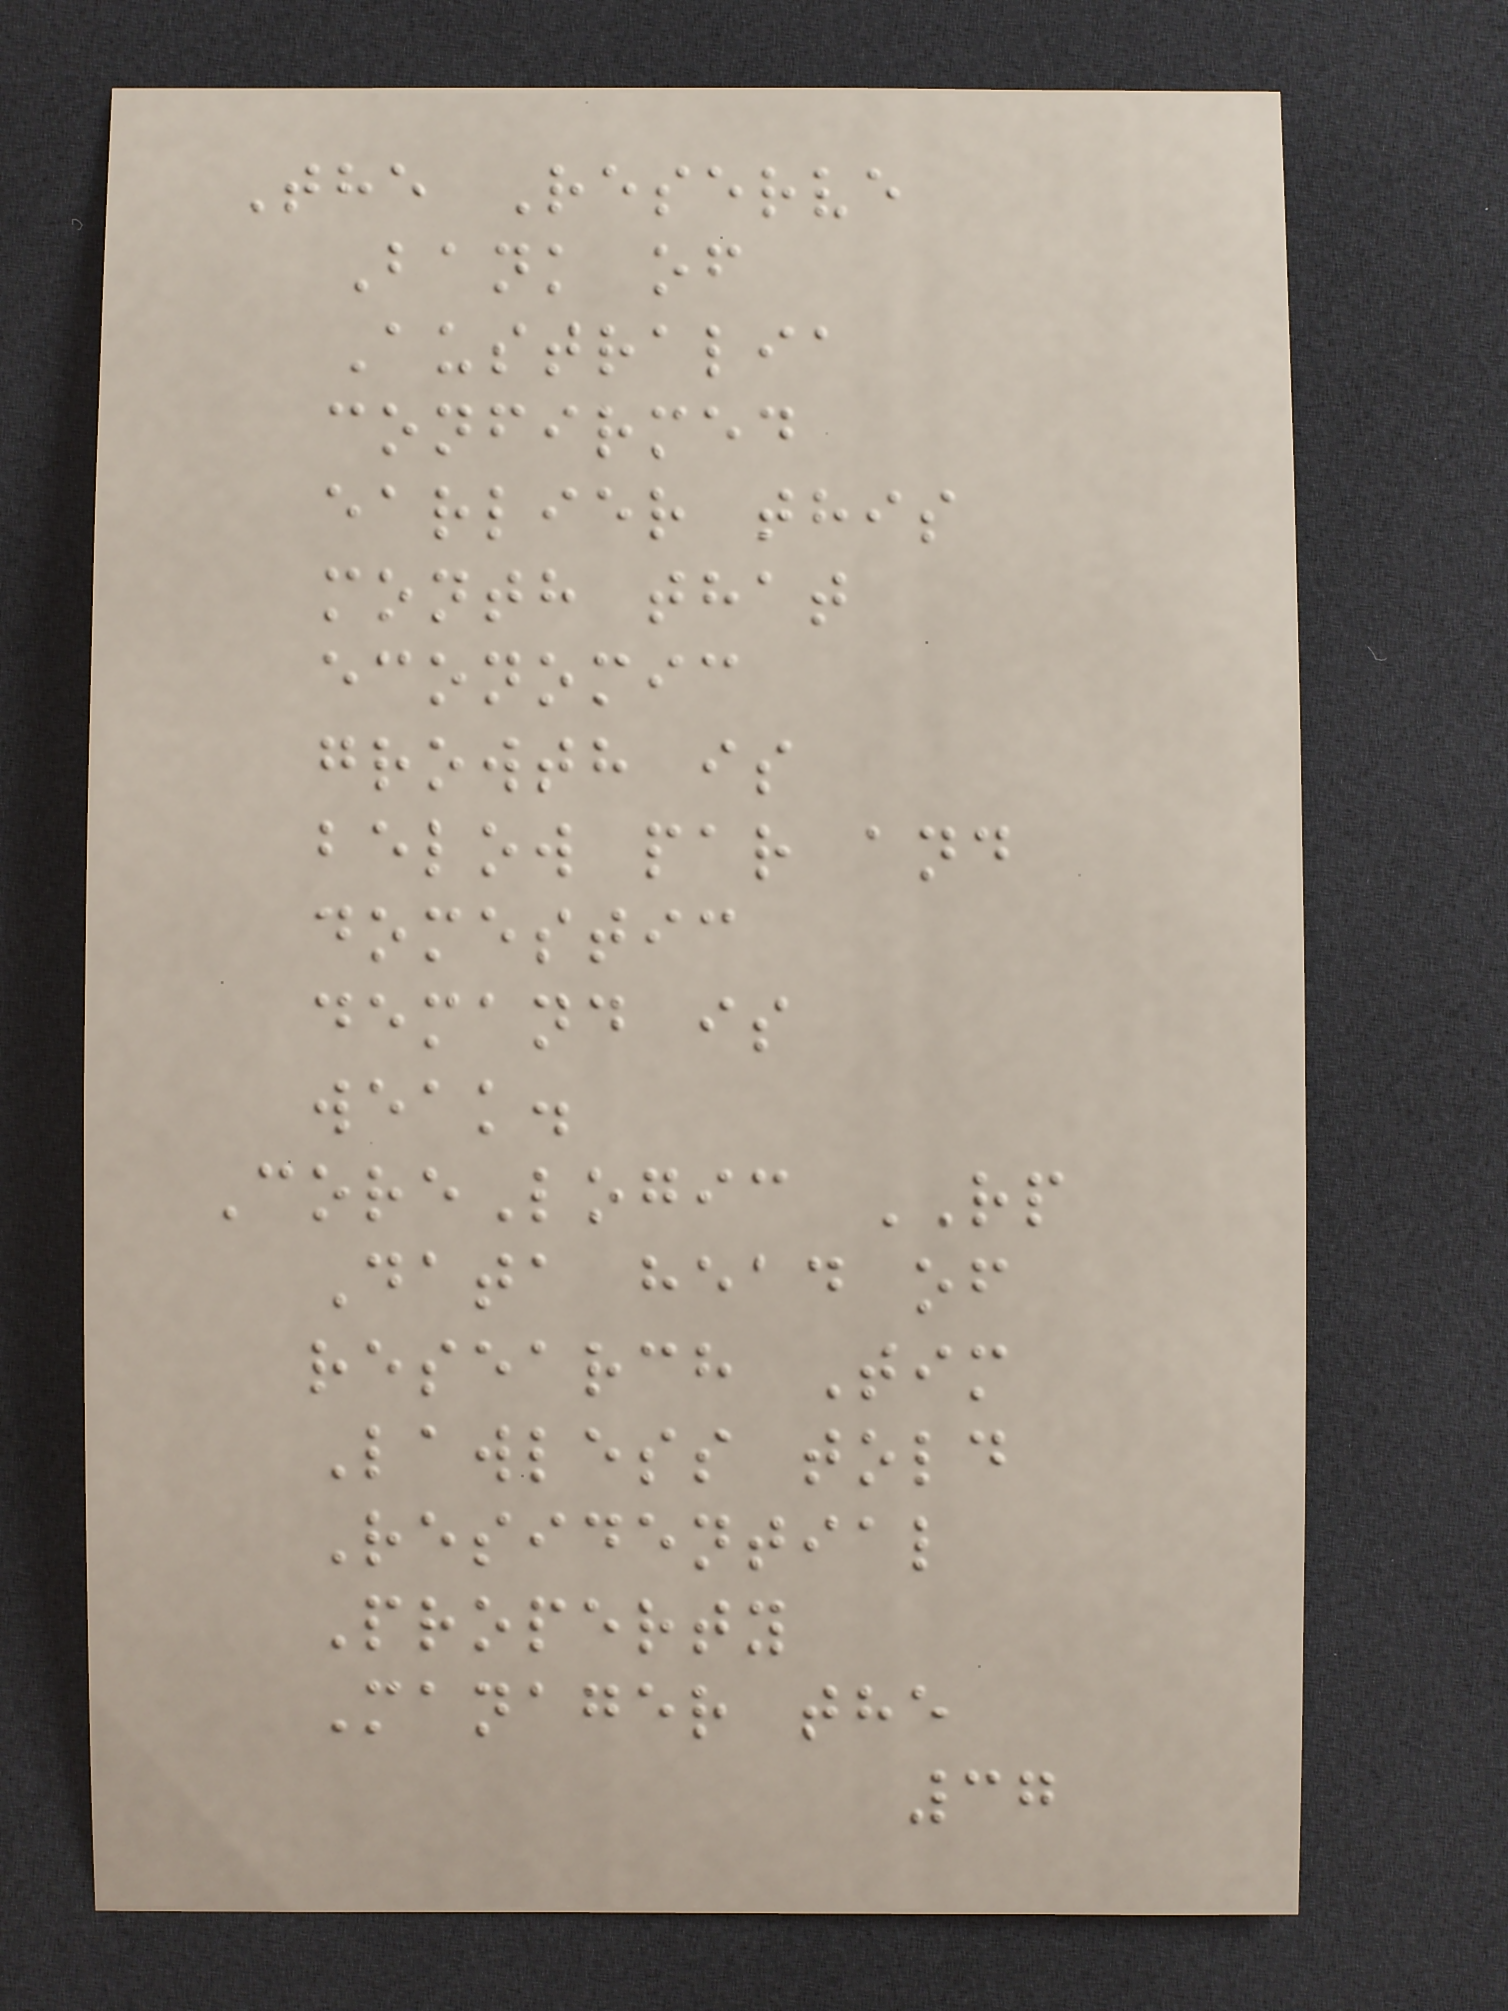The Reserve
Bank of
Australia
confirmed
earlier this
month that
economic
growth is
below par and
domestic
demand is
weak.
CoreLogic RP
Data head of
research Tim
Lawless told
Residential
Property
Manager the
37
